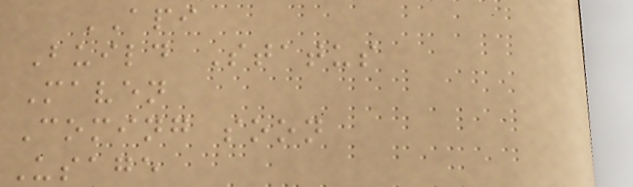API
Build Status
Maven
Coming soon
Usage
